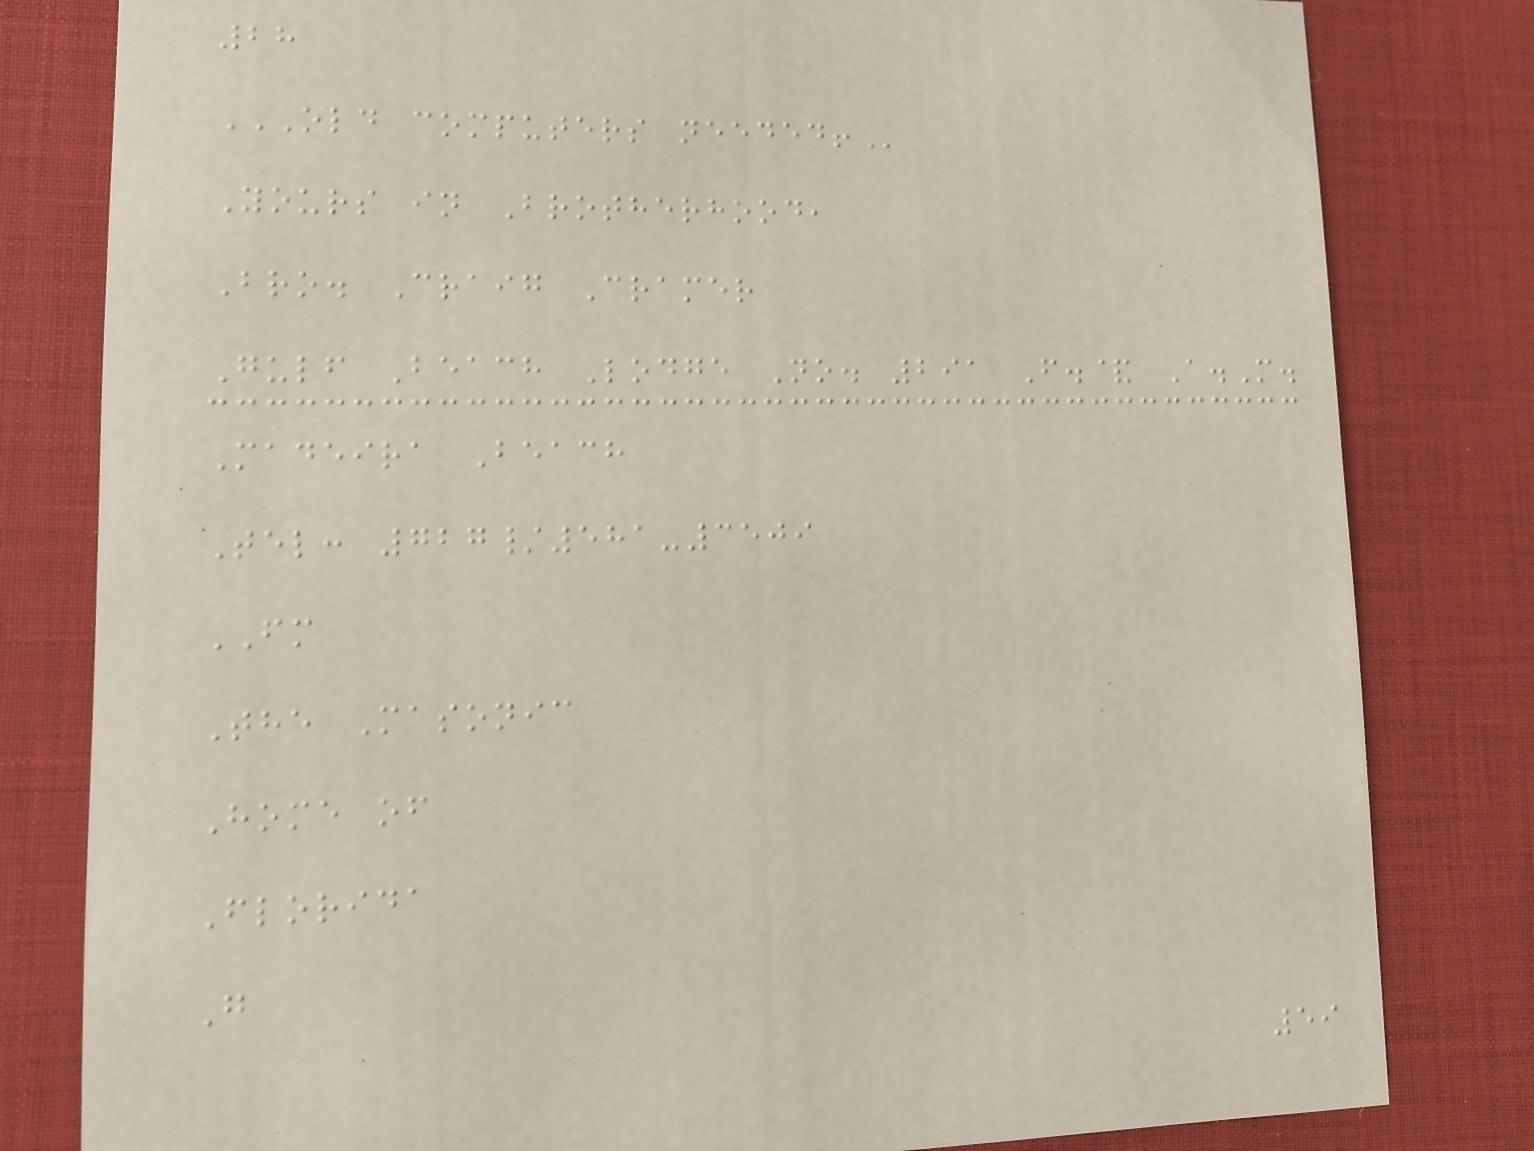28
OLD COMPUTERS NEEDED!
Yours in Brotherhood,
Bro. Craig Cramer
Gulf Beach Lodge No. 291 F.& A.M.
Madeira Beach
Tel: 727/581-3509
FM
The Masonic
Home of
Florida
G
59
